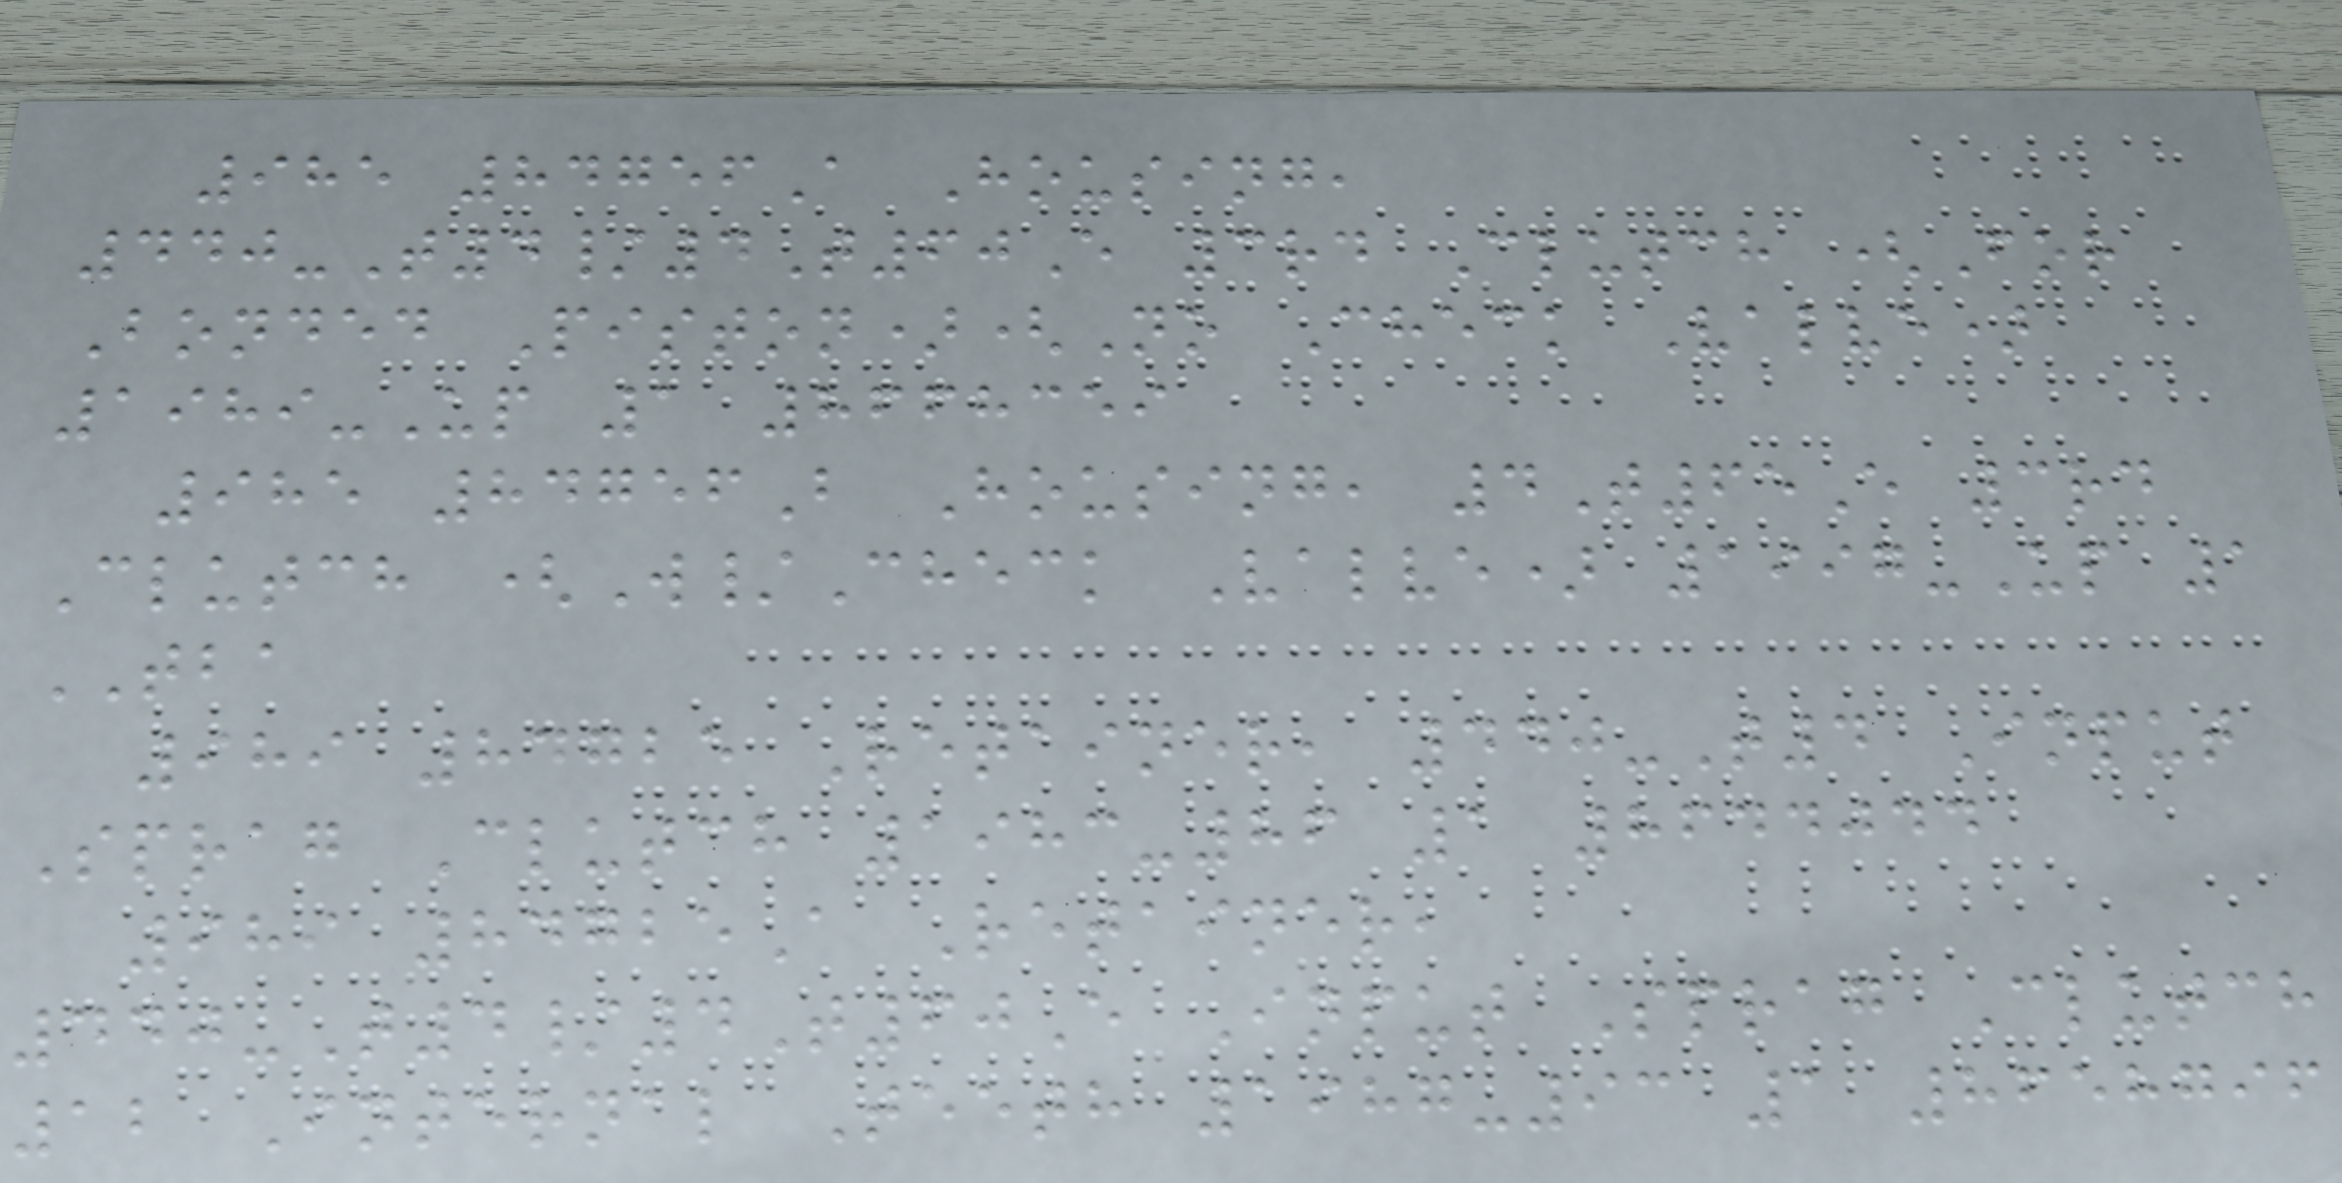985 84756A Housing,
440-T4/4T60E 3rd Clutch (For
Bonded Piston)(No Check Valve)
1989-Up 1 8668359
985 84756B Housing, 4T65E 3rd
Clutch (W/Check Valve) 1997-Up 1
TBA
989 84725 Retainer, 440-T4 Input
Sprag Clutch 1983-86 1 8644044
989 84725A Retainer,
440-T4/4T60E Input Sprag Clutch
12 Internal Teeth 1987-93 1 8658796
